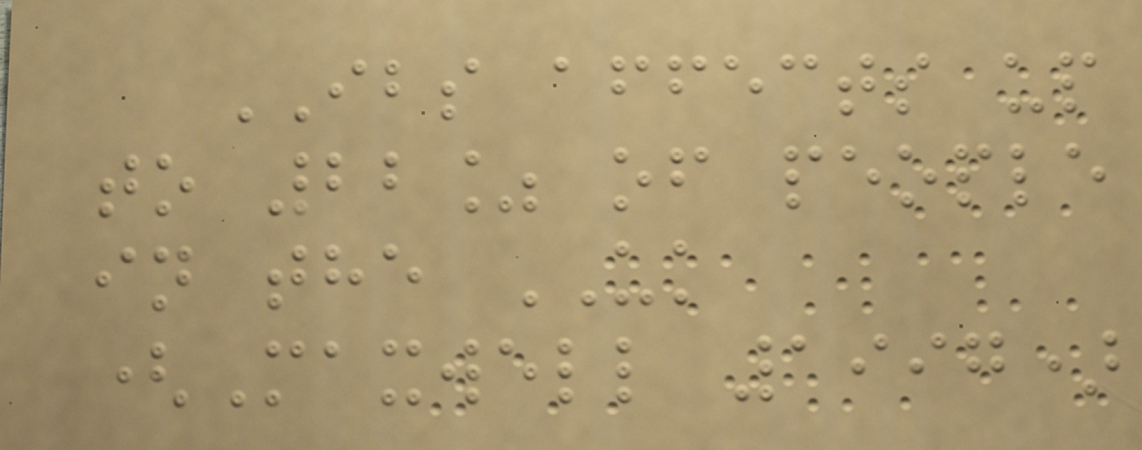IBS affects up
to 22% of people
in the UK
(Maxwell 1997)
